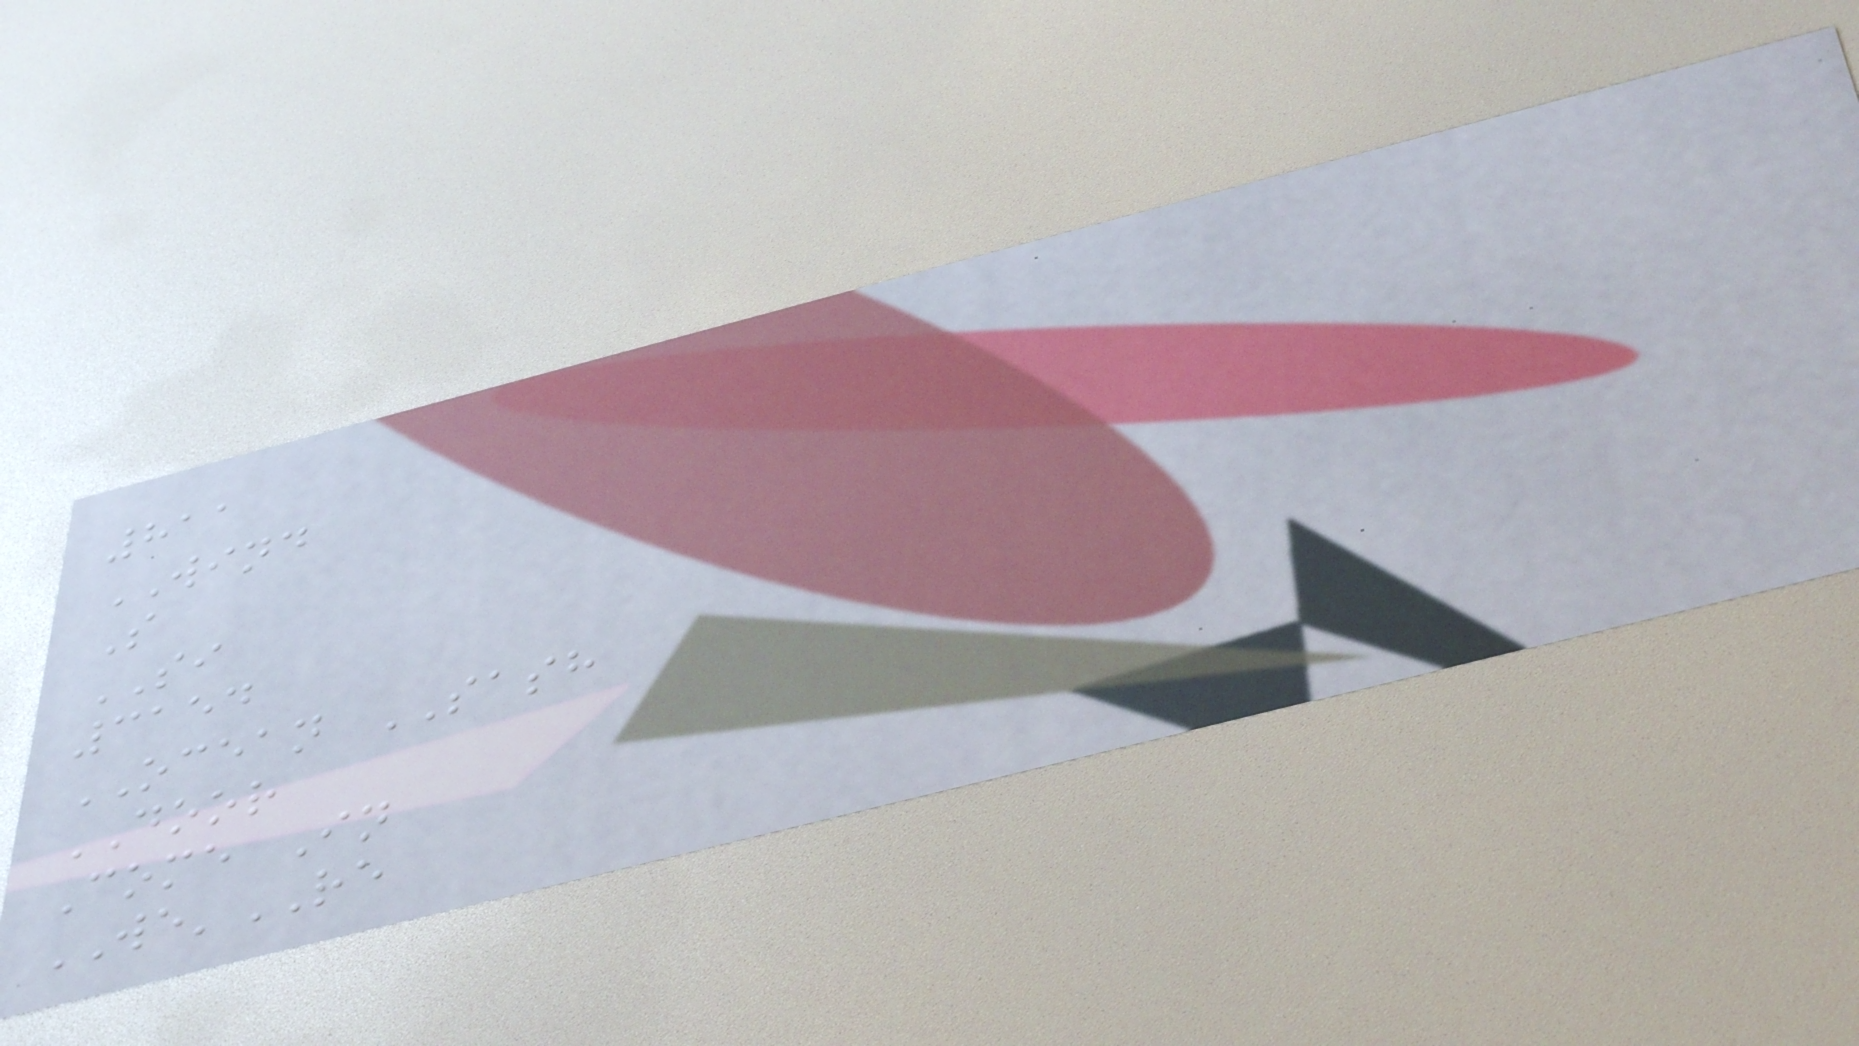811
WIND
S
SI
3154
OCEAN SASH
DOOR
Come In
WE'RE
